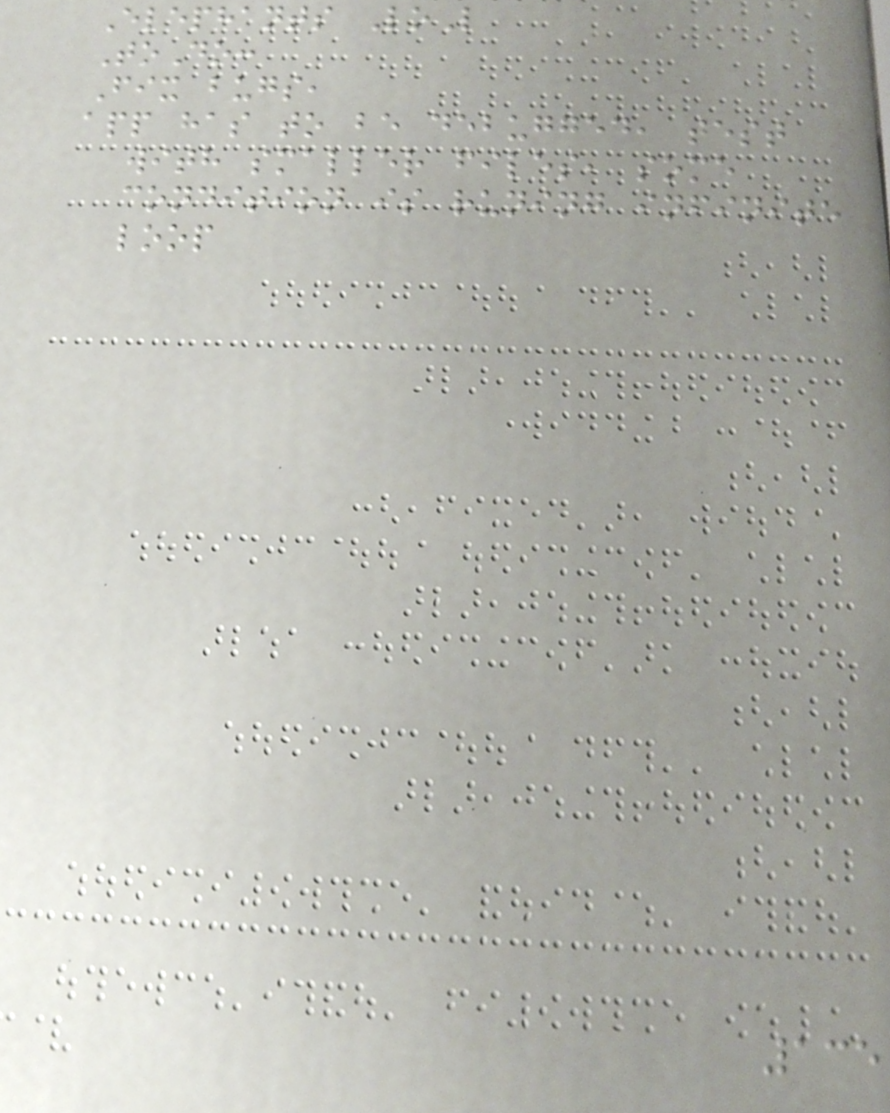Elephants LoL
ToDo:
Fix bugs,
app has to be debugged, test
with smaller files, some
condition is runing infinite
loop
135
